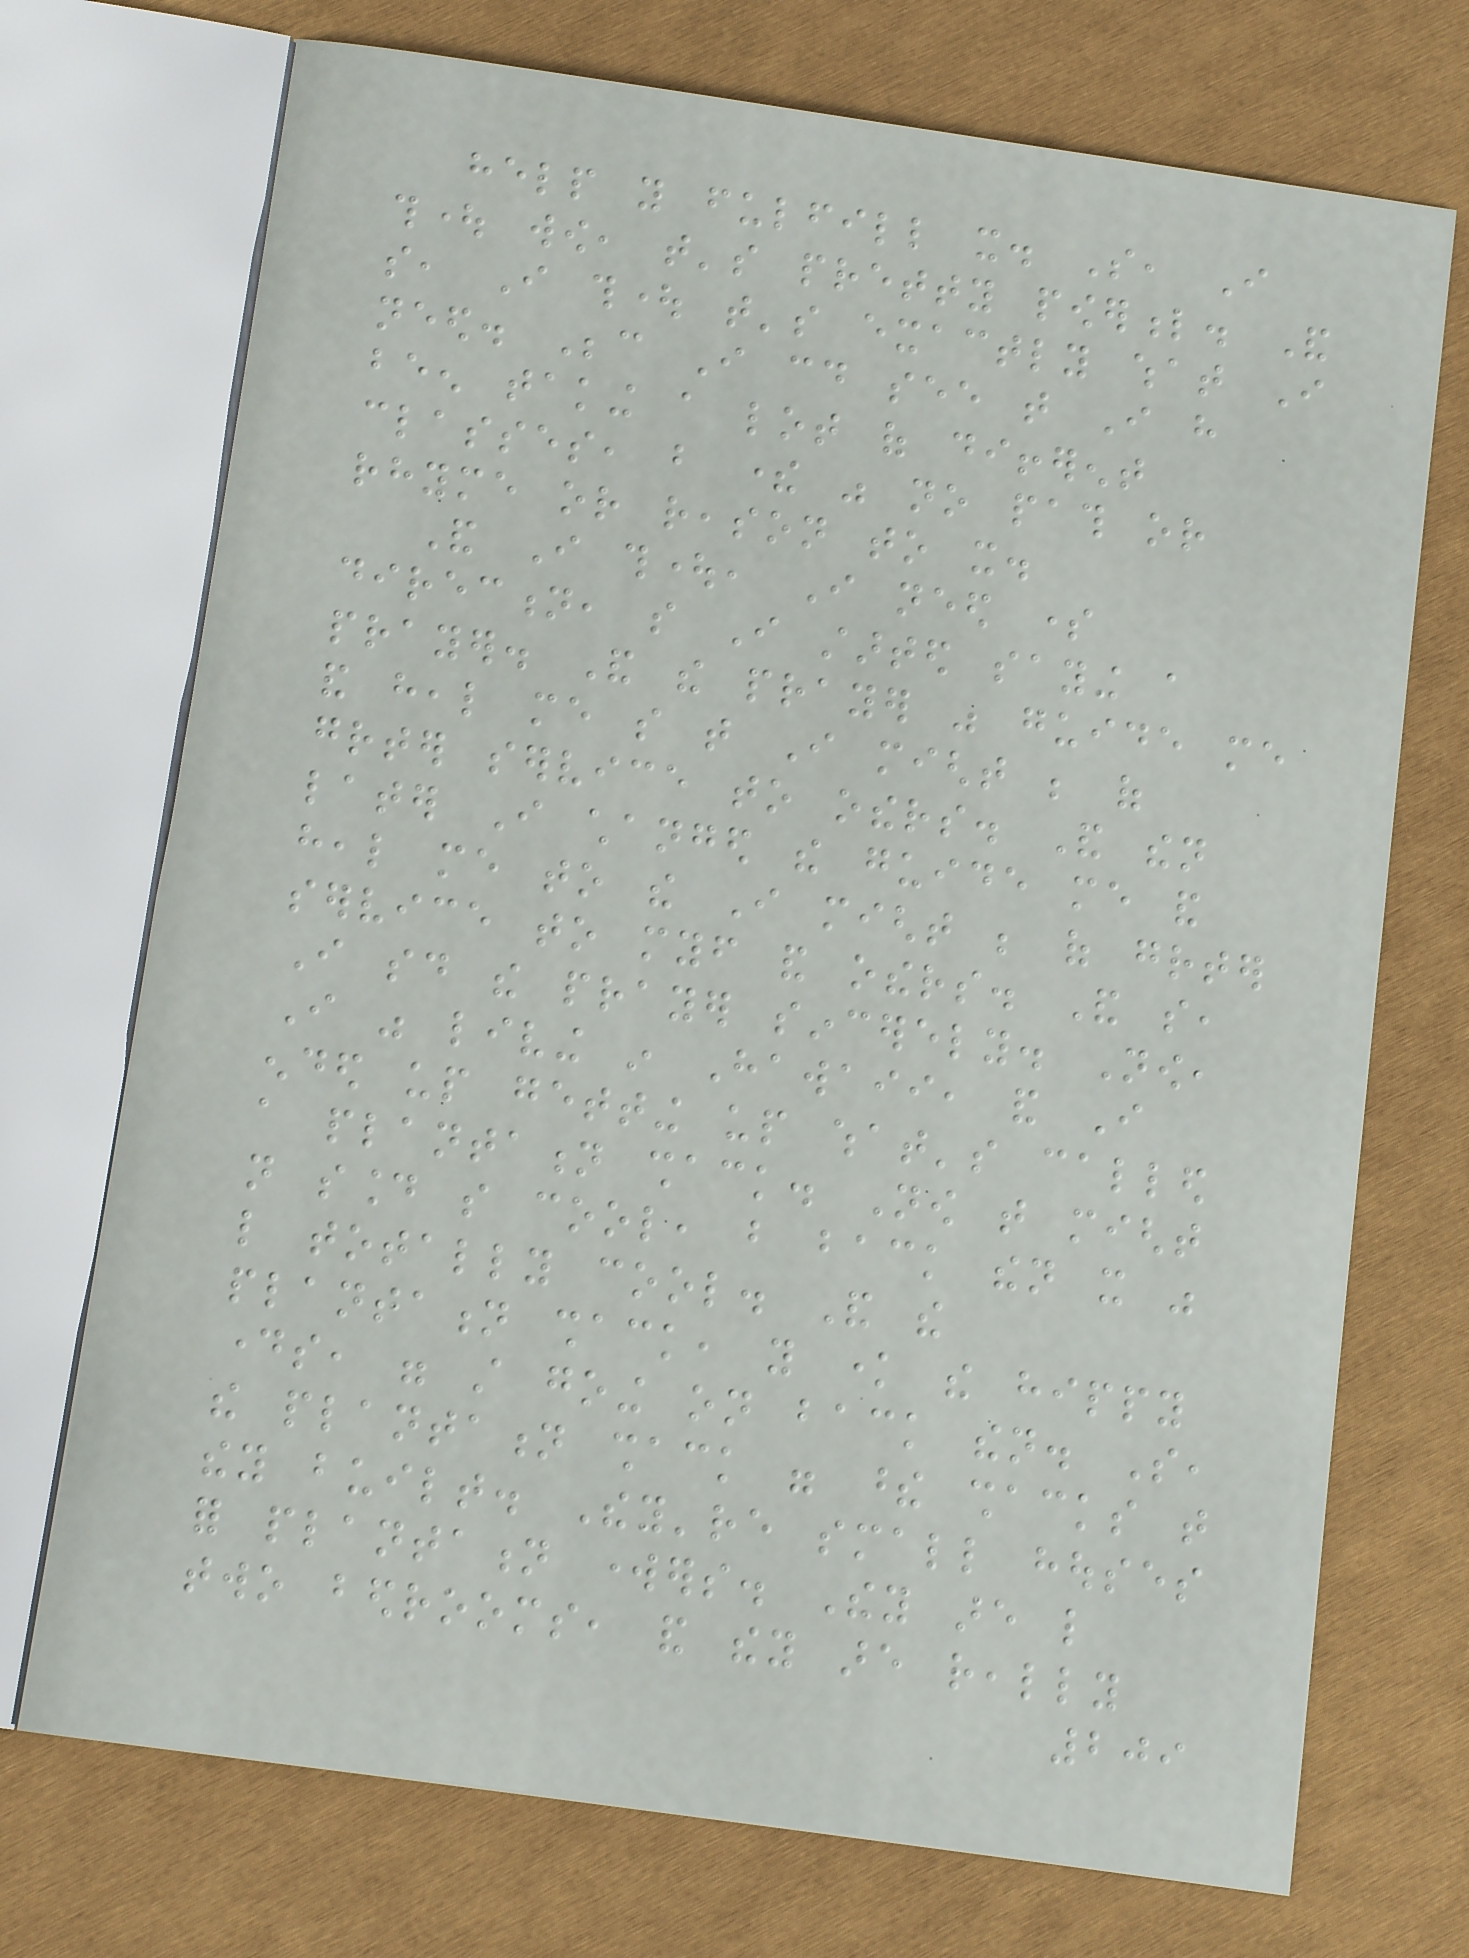help you fulfill it. So, I
thought wow, that's pretty powerful. And
so, I thought that's exactly what I
need. Because I could see that I have
been taking a lot of different
classes, but there was no path or
rhyme or reason to it.
And I thought, I need some
direction, so I started saying a
prayer. And the prayer was guide me
and heal me so that I might be of
greater service to others. And then
later I changed the guide me and
heal me to the I might be of greater
service to myself and others. And so,
I said the prayer sincerely. Now,
I was living in Hawaii, and I
ended up getting up what's called
a plantation shack. Now that might
not sound so cool, but back then it was
like totally cool. And the
plantation shack, you know the hippy
days, were still going on back then. So,
the plantation shack were these shacks that
they built. They're small houses
for plantation workers. They are like
two bedrooms, and they are really
209
